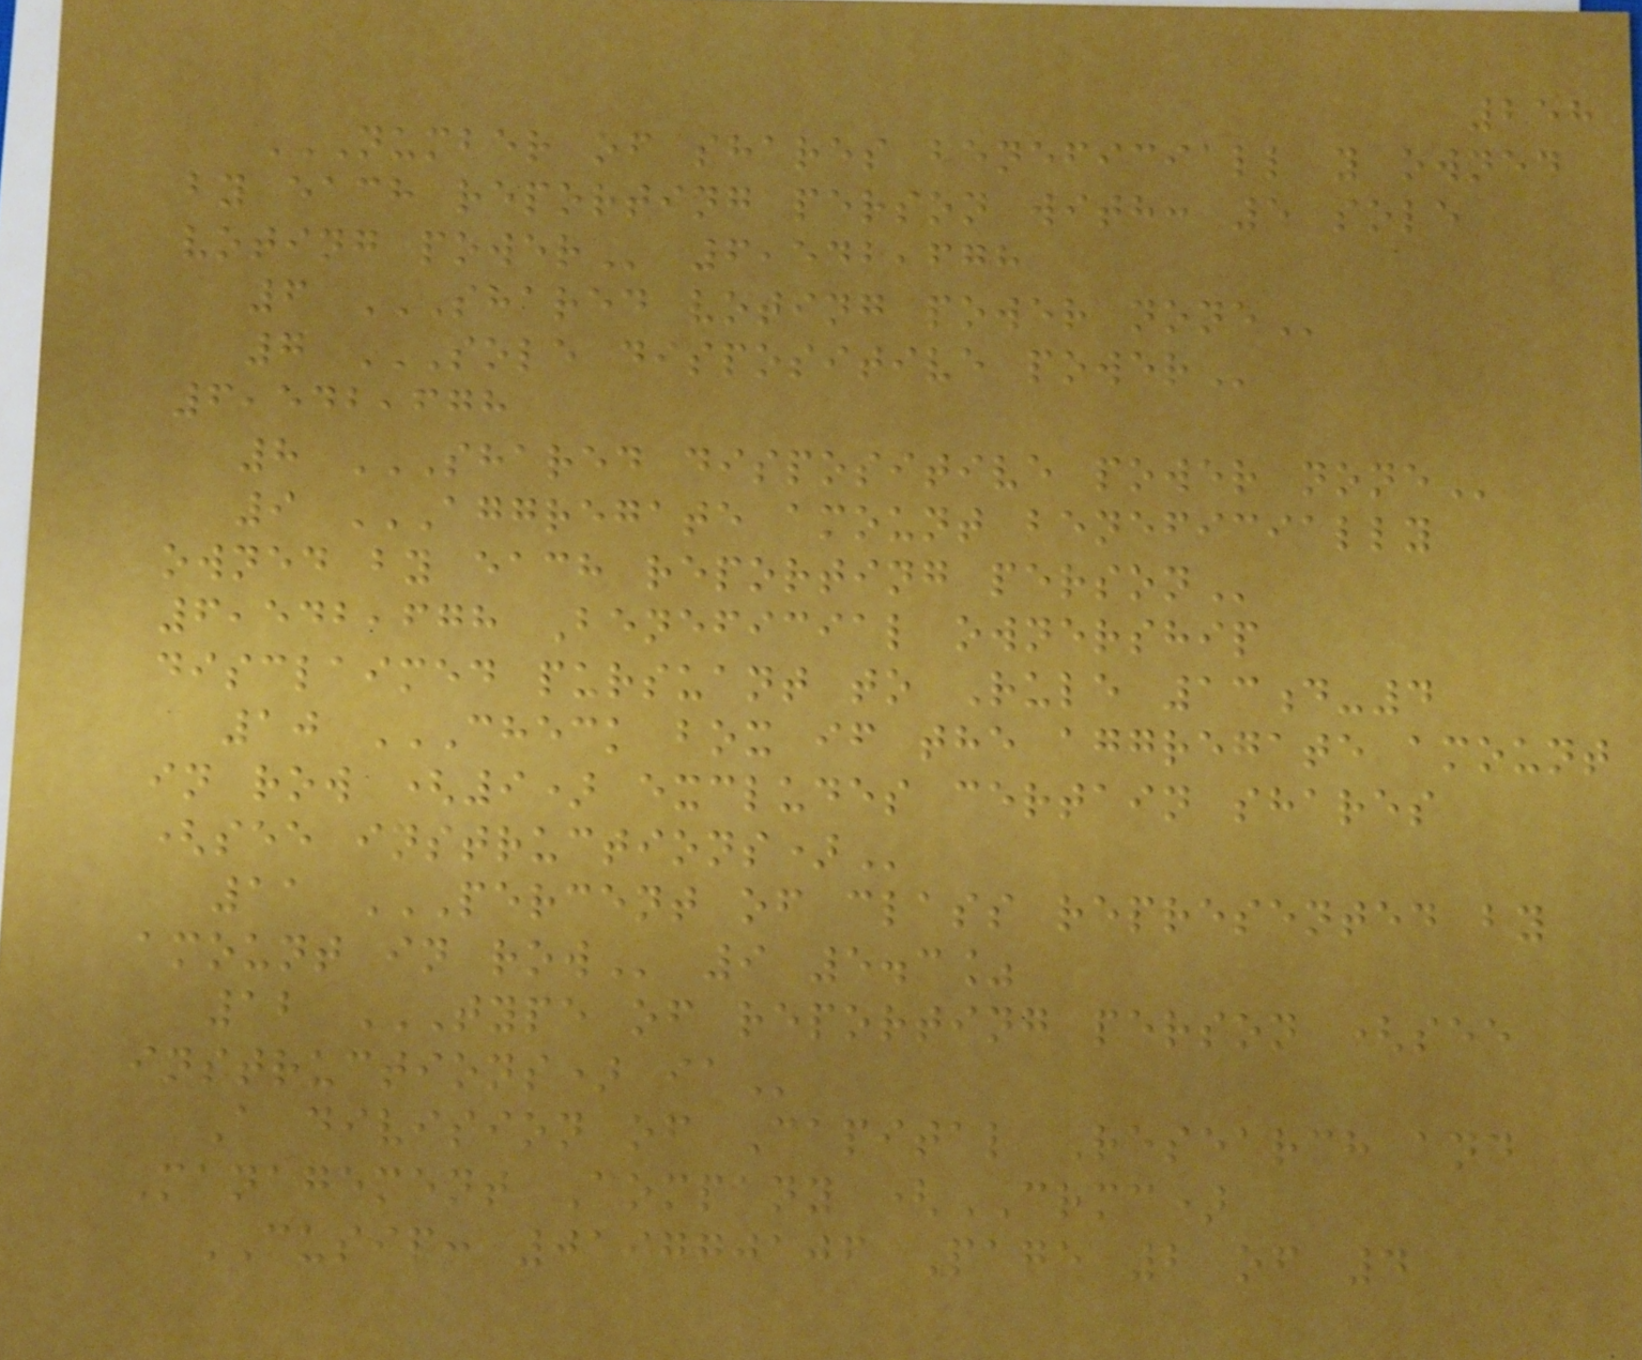258
NUMBER OF SHARES BENEFICIALL Y OWNED
BY EACH REPORTING PERSON WITH: 5 SOLE
VOTING POWER 6,542,678
6 SHARED VOTING POWER NONE
7 SOLE DISPOSITIVE POWER
6,542,678
8 SHARED DISPOSITIVE POWER NONE
9 AGGREGATE AMOUNT BENEFICIALLY
OWNED BY EACH REPORTING PERSON
6,542,678 Beneficial ownership
disclaimed pursuant to Rule 13d-4
10 CHECK BOX IF THE AGGREGATE AMOUNT
IN ROW (9) EXCLUDES CERTAIN SHARES
(SEE INSTRUCTIONS)
11 PERCENT OF CLASS REPRESENTED BY
AMOUNT IN ROW 9 5.3%
12 TYPE OF REPORTING PERSON (SEE
INSTRUCTIONS) IA
A division of Capital Research and
Management Company (CRMC)
CUSIP: 019770106 Page 2 of 4
